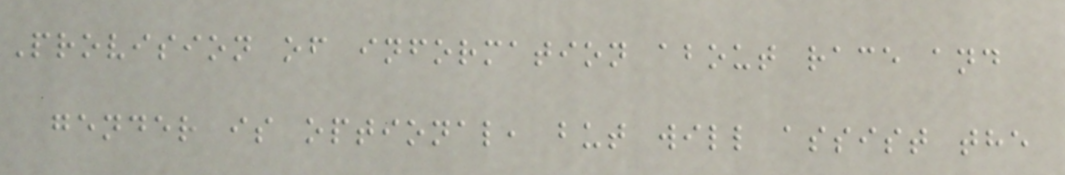Provision of information about race and
gender is optional, but will assist the
